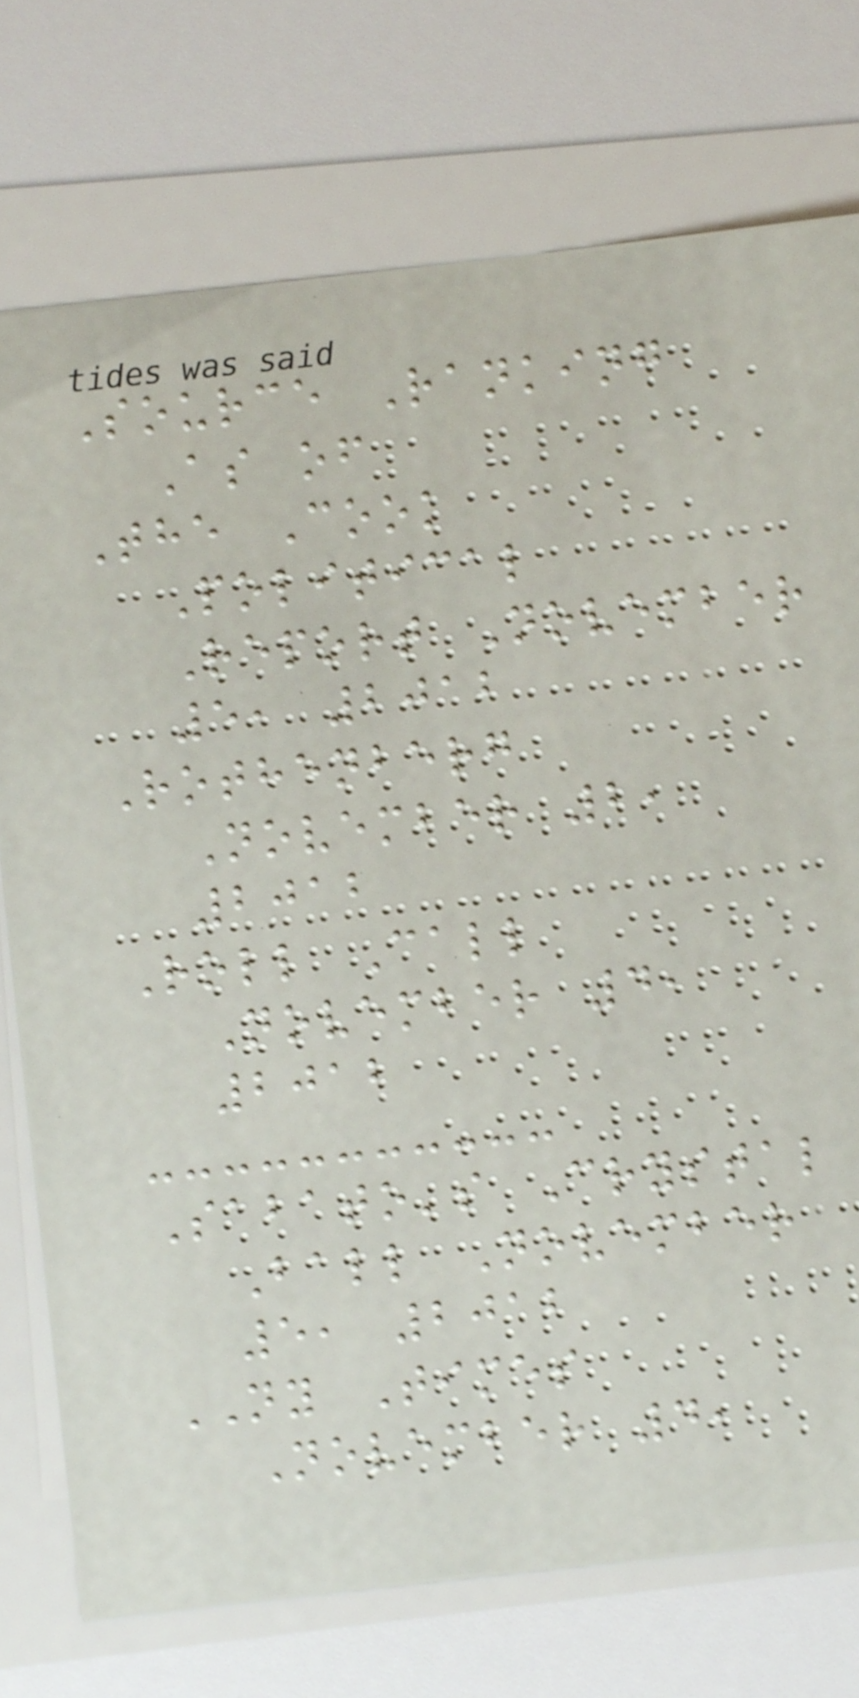Source Ranking
As of
The Cook
Political
Report November
5, 2012
Rothenberg
November 2,
2012
Roll Call
November 4,
2012
Sabato's Crystal
Ball November
5, 2012
NY Times
November 4,
